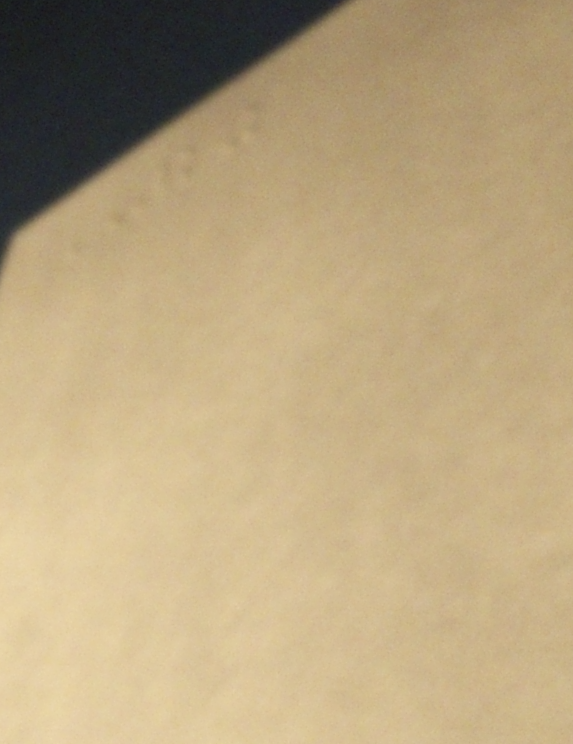ARKING
